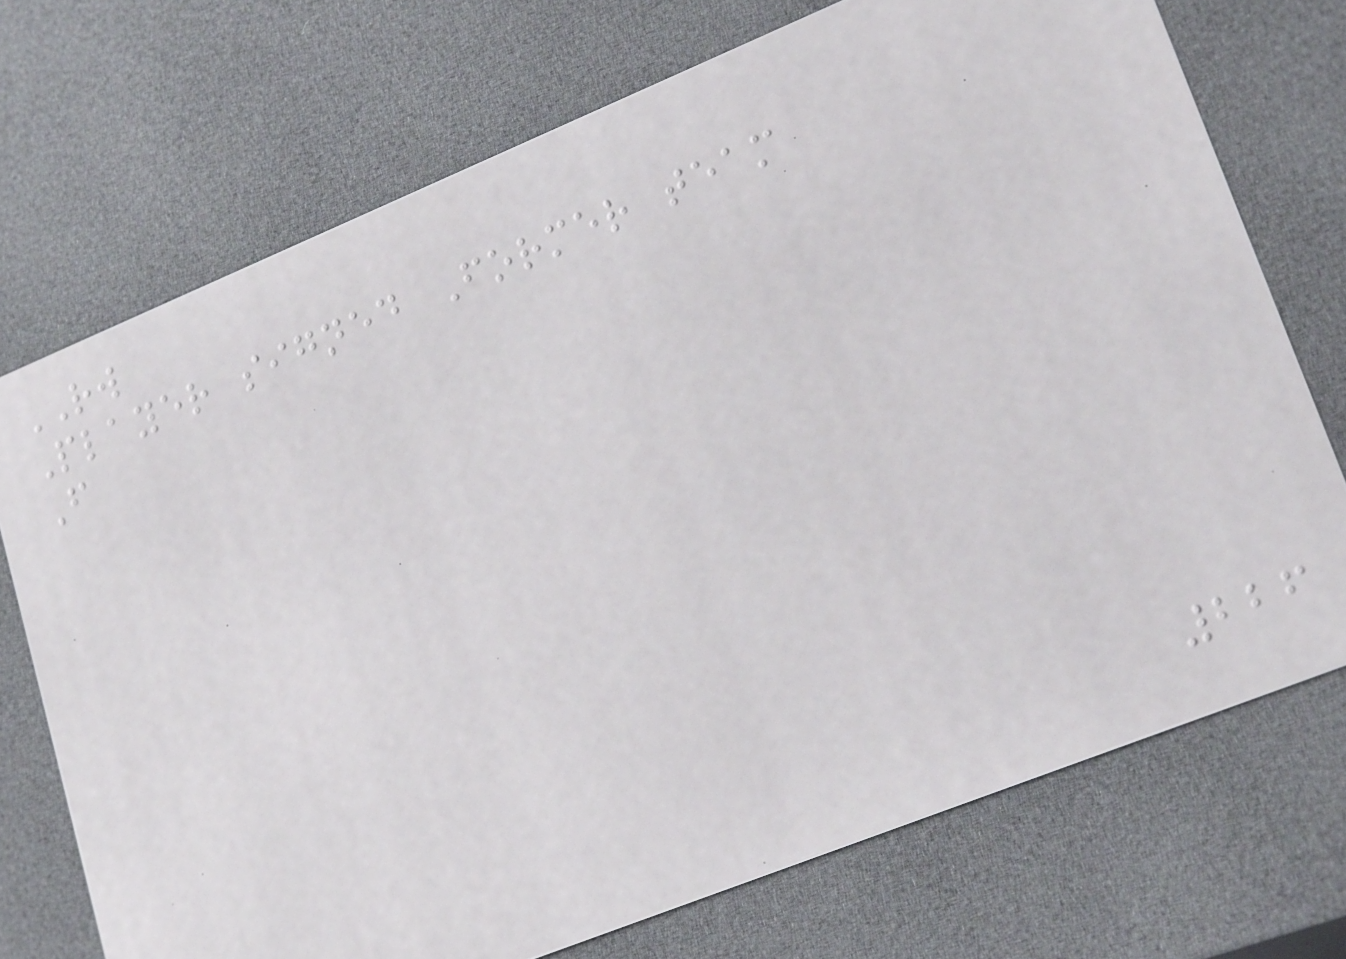RW
Player signed Former team
F
226
